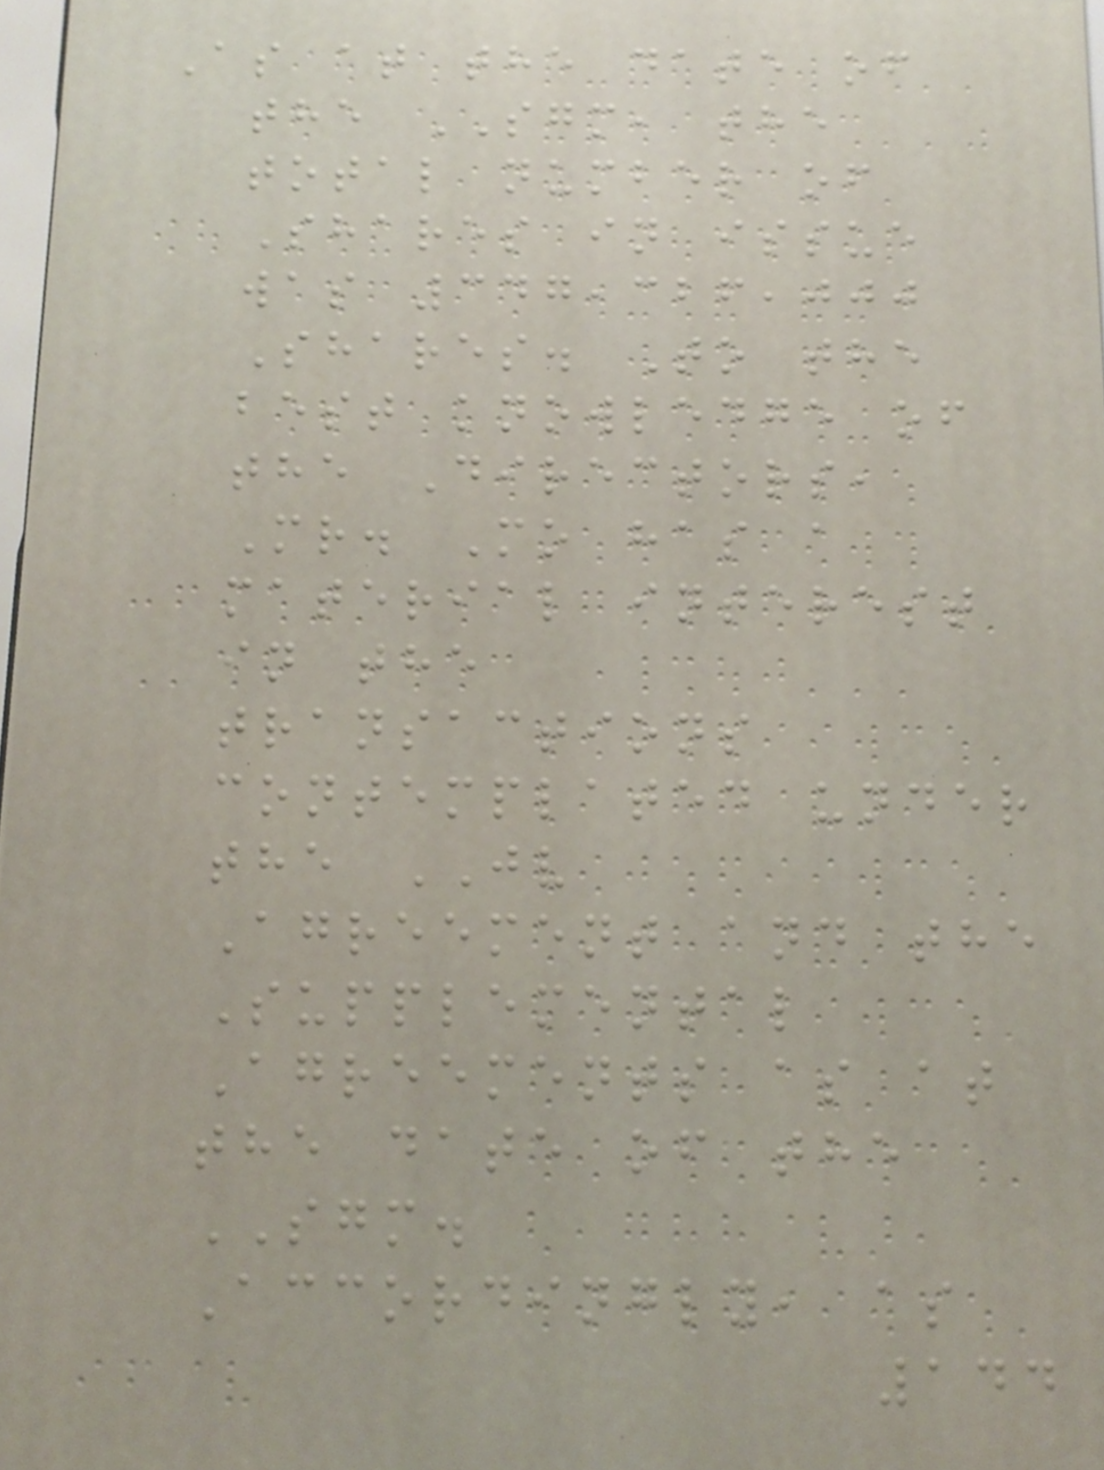As at the date of
the SGM, the
total number of
Shares in issue
was 347,326,000
Shares. To the
best knowledge of
the Directors,
Mr. Mo has a
material interest
in the
transactions
contemplated under
the JV
Agreement and the
Supplemental
Agreements as at
the date of the
SGM.
Accordingly, as
144
